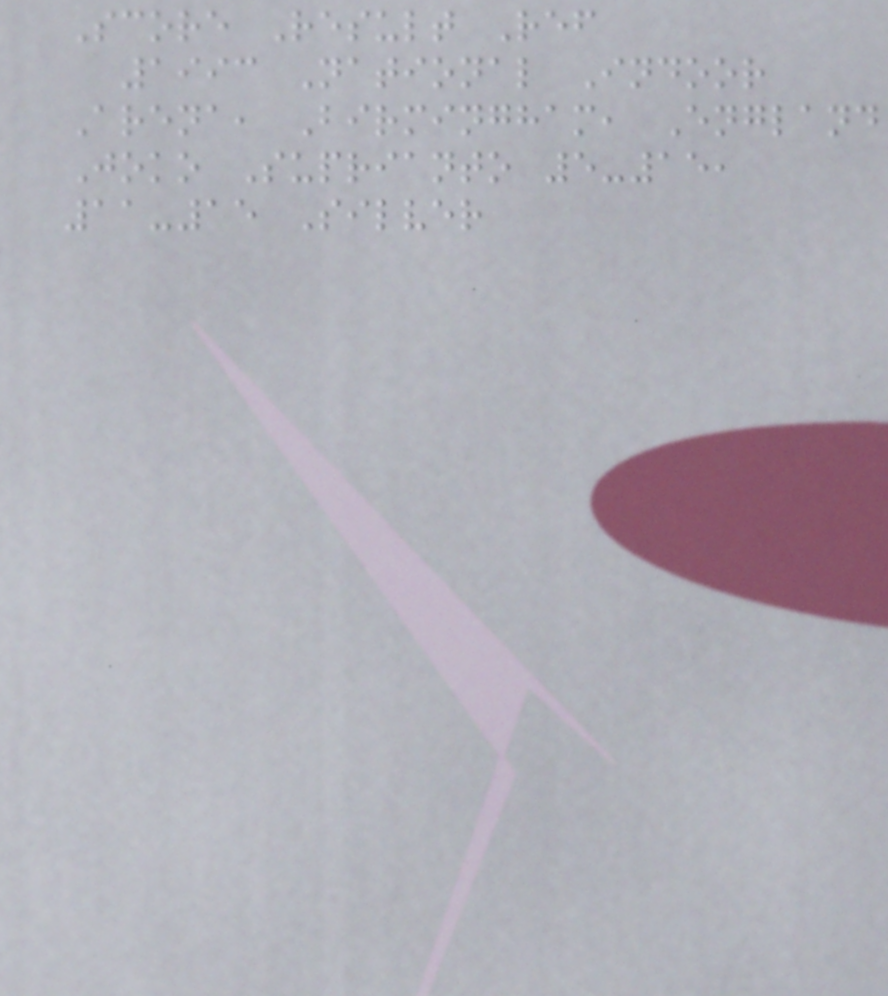Score Result Ref
1993 National Indoor
Arena, Birmingham, England
Joko Suprianto 5-15,
11-15 Silver
